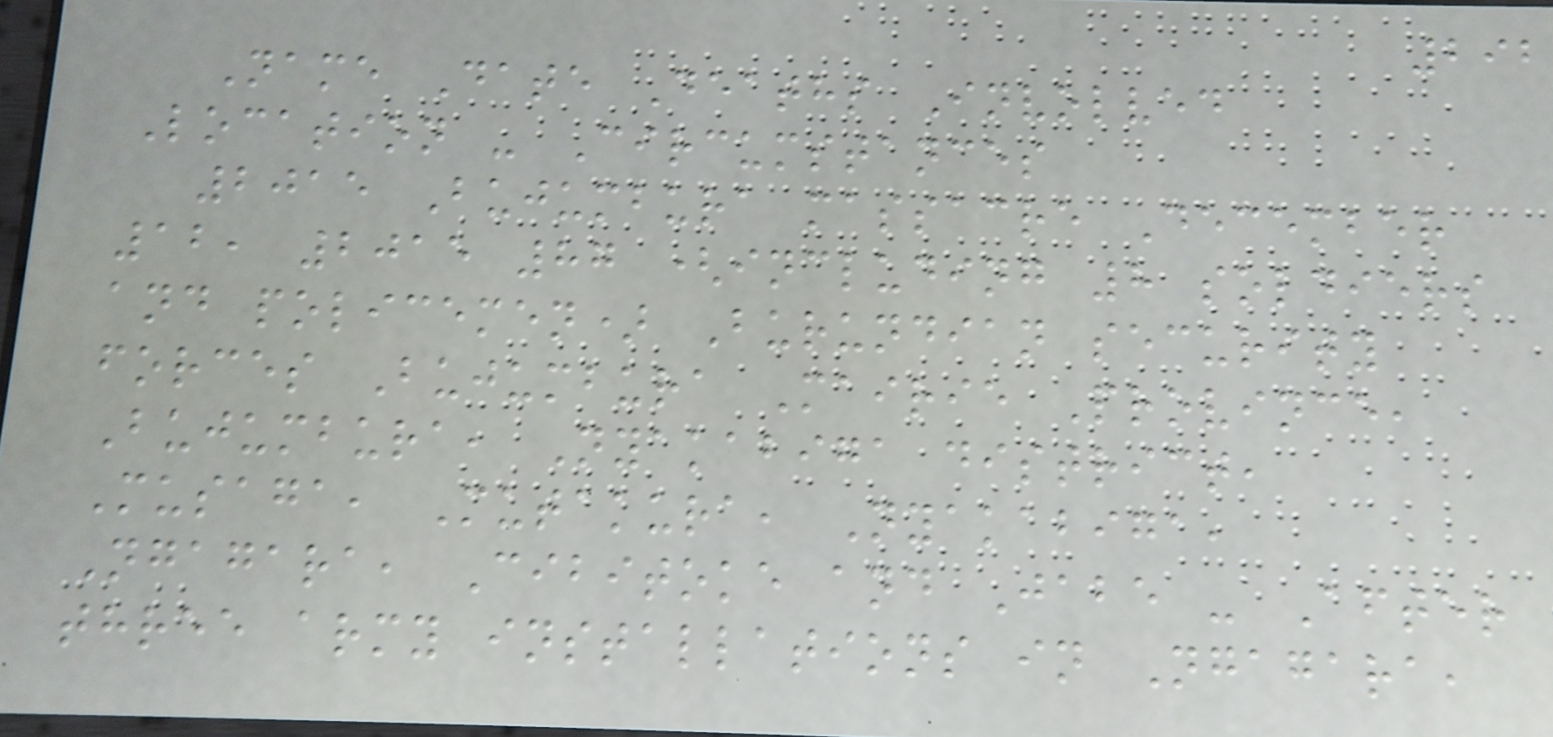292
Name Date Deaths Involved
Location - Circumstances
2015 Bujumbura massacre December
12, 2015 87 (including 8 soldiers
and policemen) Burundian security
forces Bujumbura Mairie Province,
Bujumbura, Nyakabiga district,
Musaga, Mutakura, Nyakabiga,
Ngagara, Cibitoke and Jabe - After
three army installations in Ngagara,
